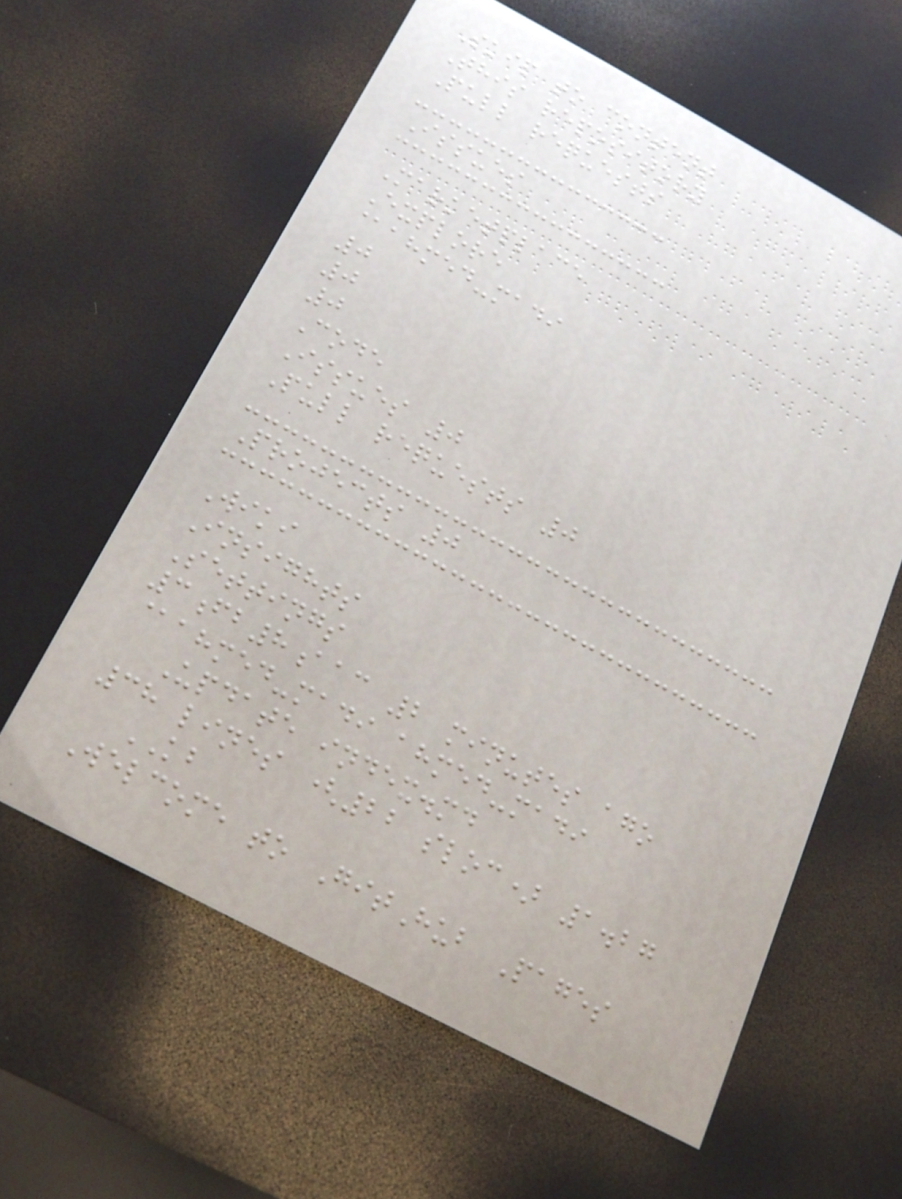Skip to content
This repository
Pull requests
Issues
Marketplace
Explore
@ahmed-madi
0
0
0
Code
Issues 0
Pull requests 0
Projects 0
Wiki
Insights
Settings
3fb8aac 2 minutes ago
@ahmed-madi ahmed-madi
Update index.md
38 lines (22 sloc) 1.27
KB
Welcome to GitHub Pages
